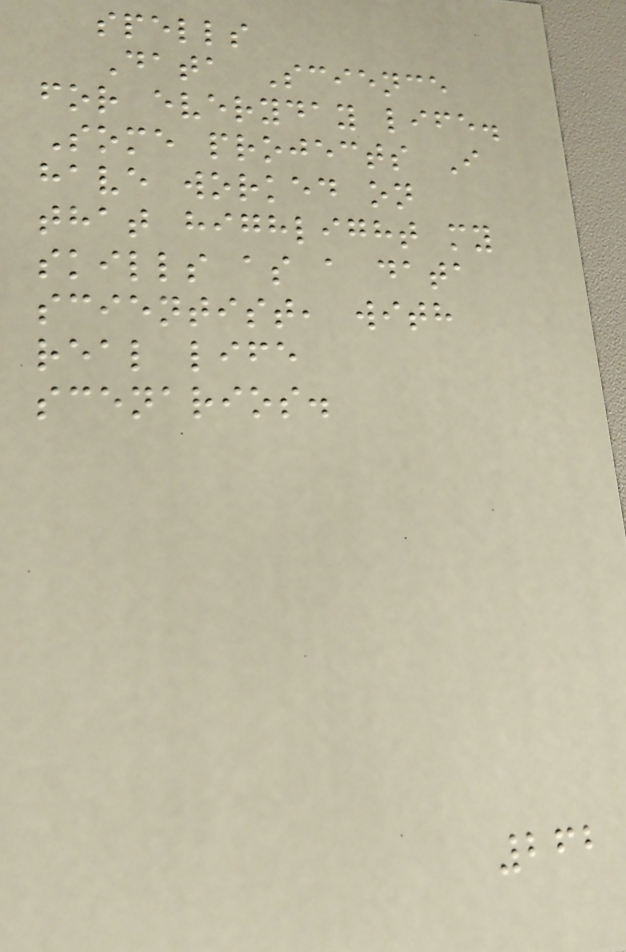spells
Data Science
for everyday life.
Some projects I
have worked on
that highlight my
skills as a data
scientist, with
real life
scenarios.
262
